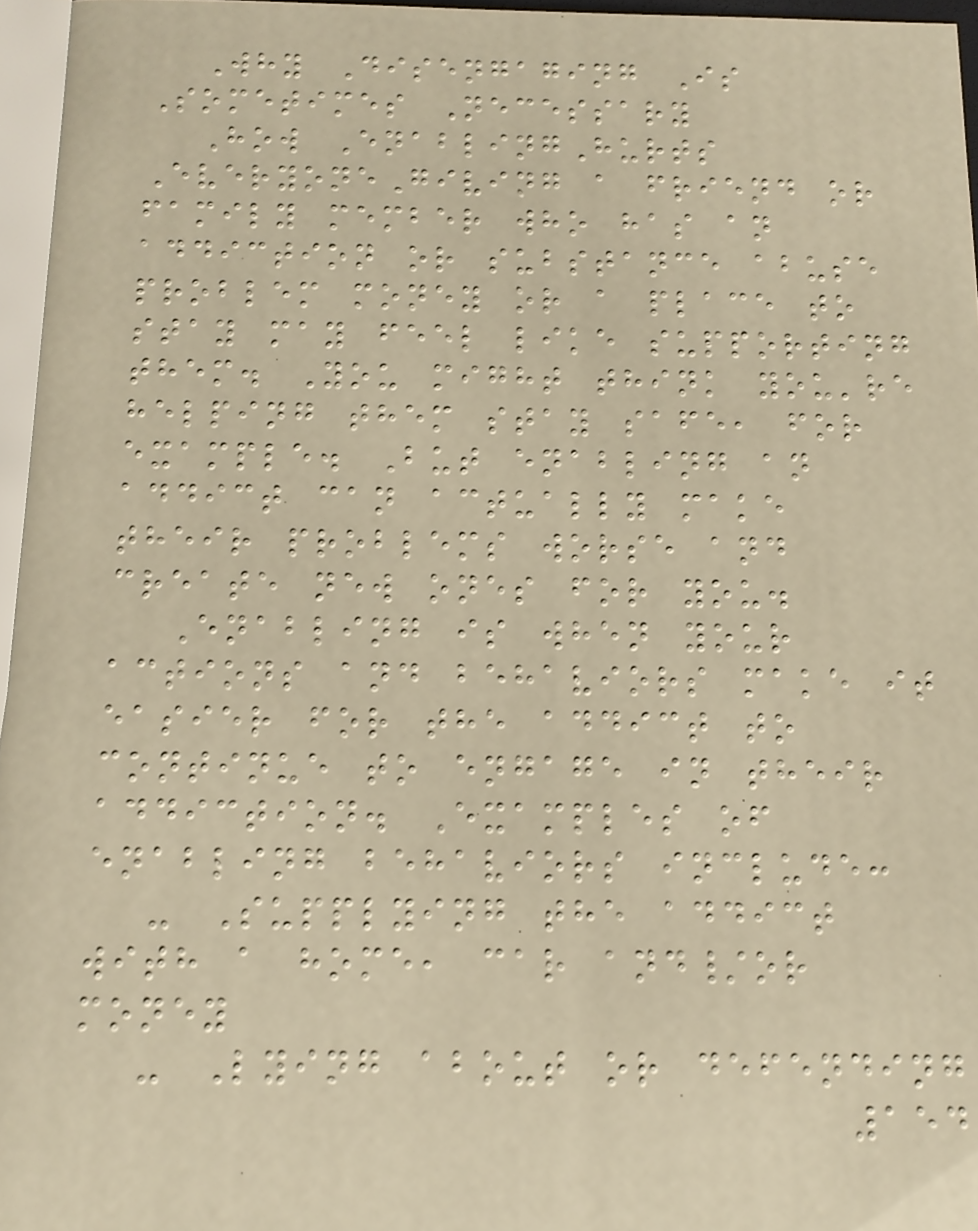Why Disengaging Is
Sometimes Necessary
How EnablingHurts
EveryoneGiving a friend or
family member who has an
addiction or substance abuse
problem money or a place to
stay may feel like supporting
them. You might think you're
helping them stay safe, for
example. But enabling an
addict can actually make
their problems worse and
create new ones for you.
Enabling is when your
actions and behaviors make it
easier for the addict to
continue to engage in their
addiction. Examples of
enabling behaviors include:
- Supplying the addict
with a home, car and/or
money
- Lying about or defending
154
